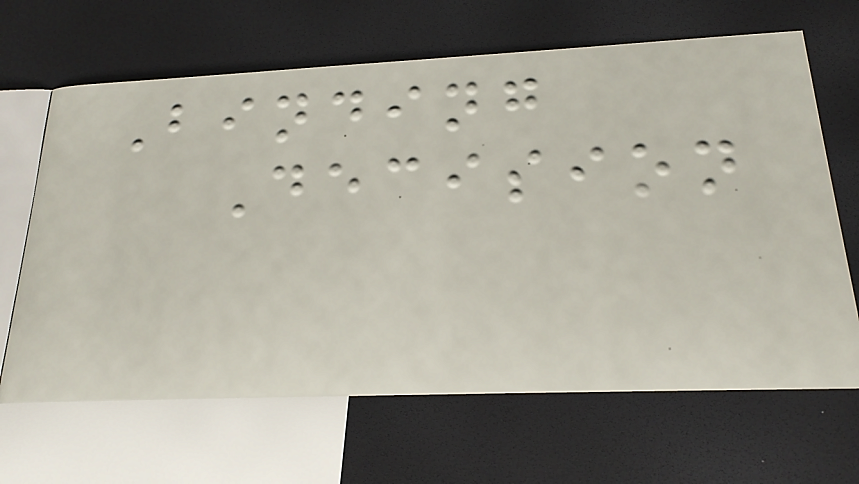Binding
Decision
